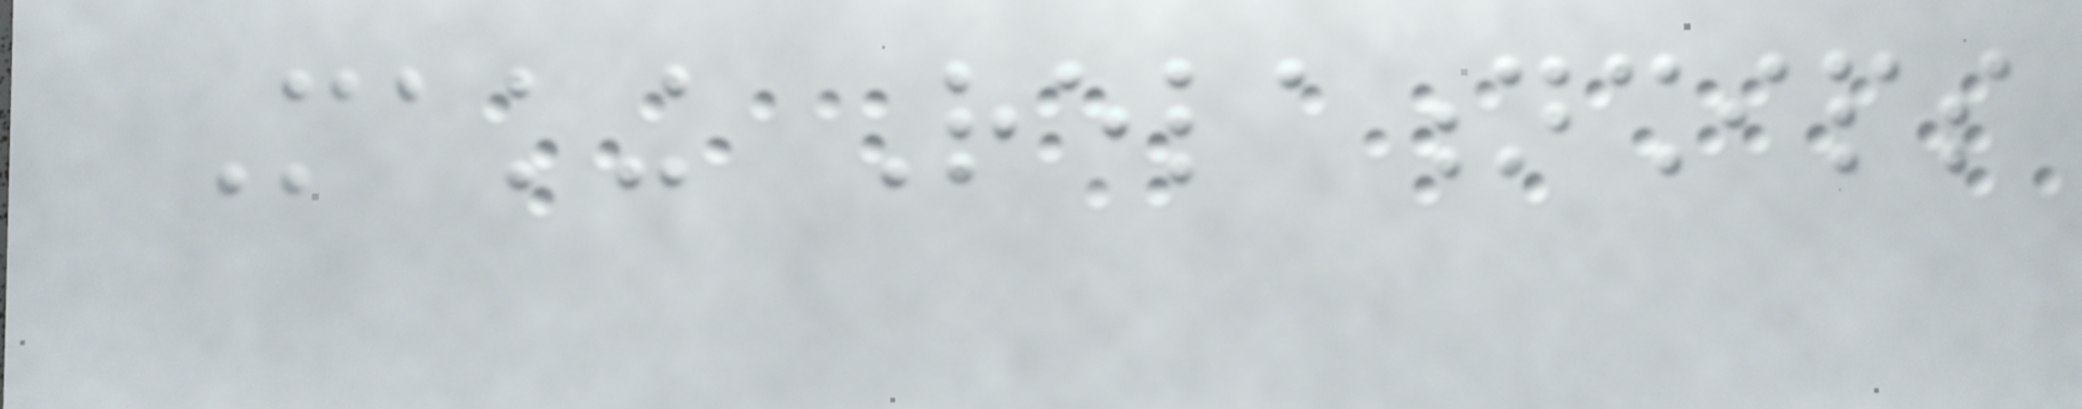Making Relationships
